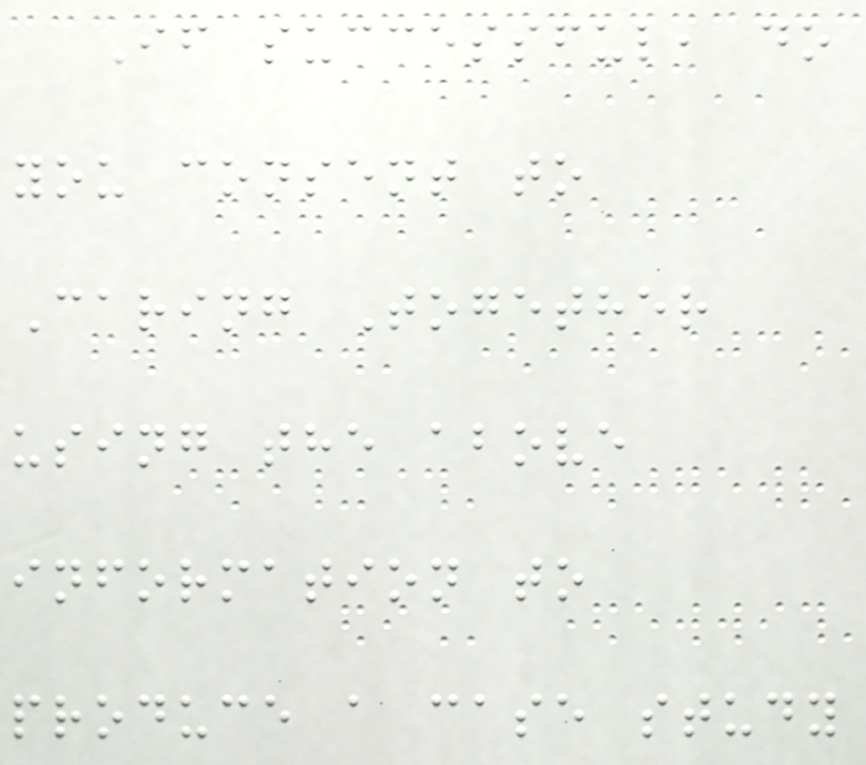If successful, do
you consent to
Caring Together
using the above
information to
produce a case study
